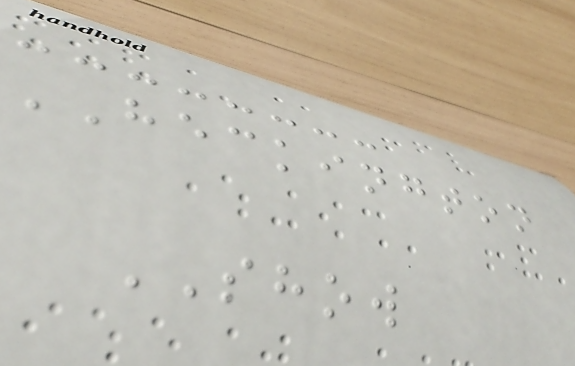HECKINGTON
SHOW
